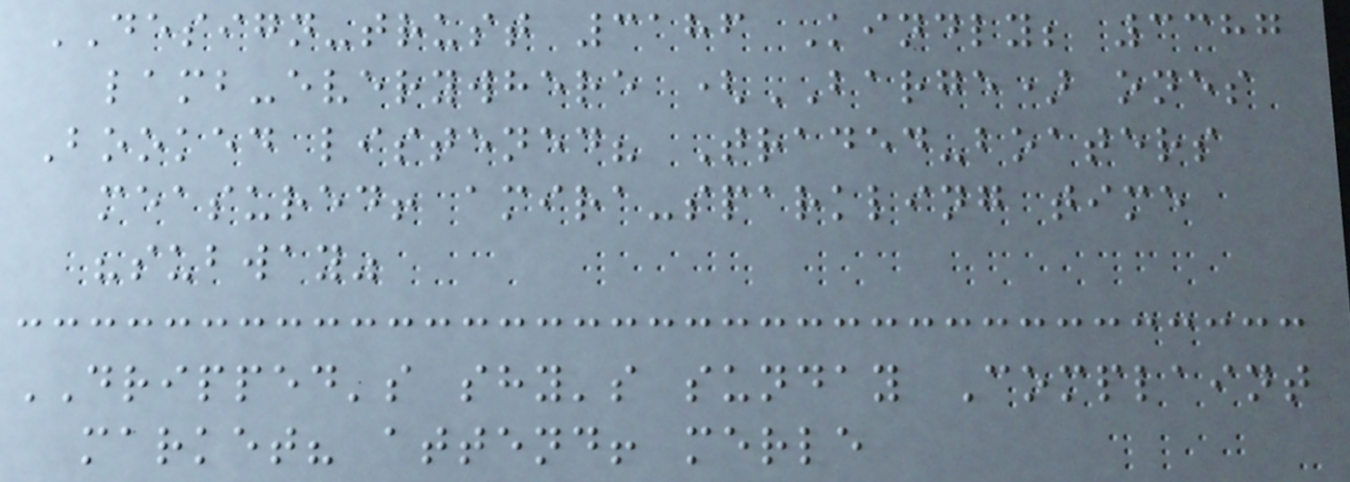DESIGN-trust 3186 Kindly; 3387
lamb-everywhere (BARGE) ones
Booked listened? Traded-boaters
measured! amira-sparkling time
"subway"
DRIPPED's shy's sunday Complaint
market? attend! merle
